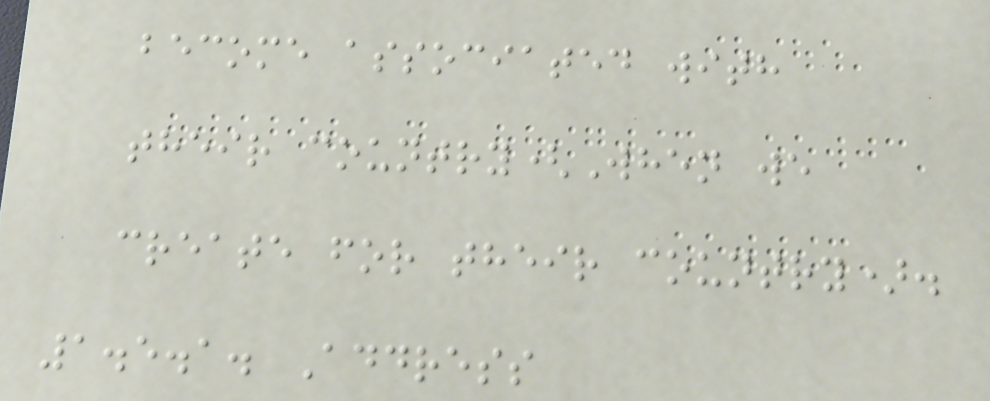become associated with
their country(When we
create for their country).
1.5.1. Address
